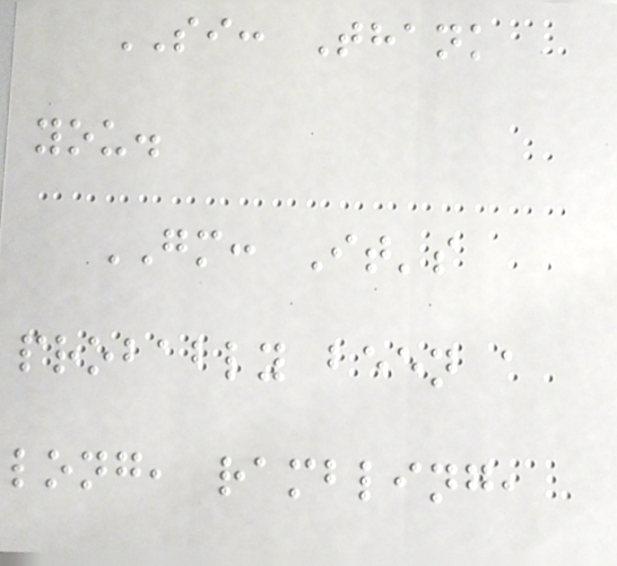SI: Thank
you.
GM: It's
probably been a
long, rambling,
